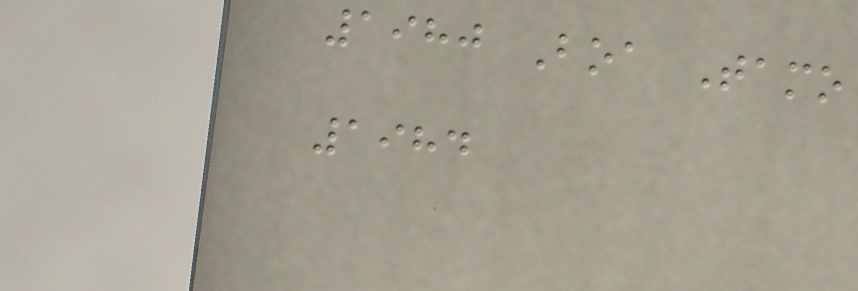1980 Boa Tamo
1984
